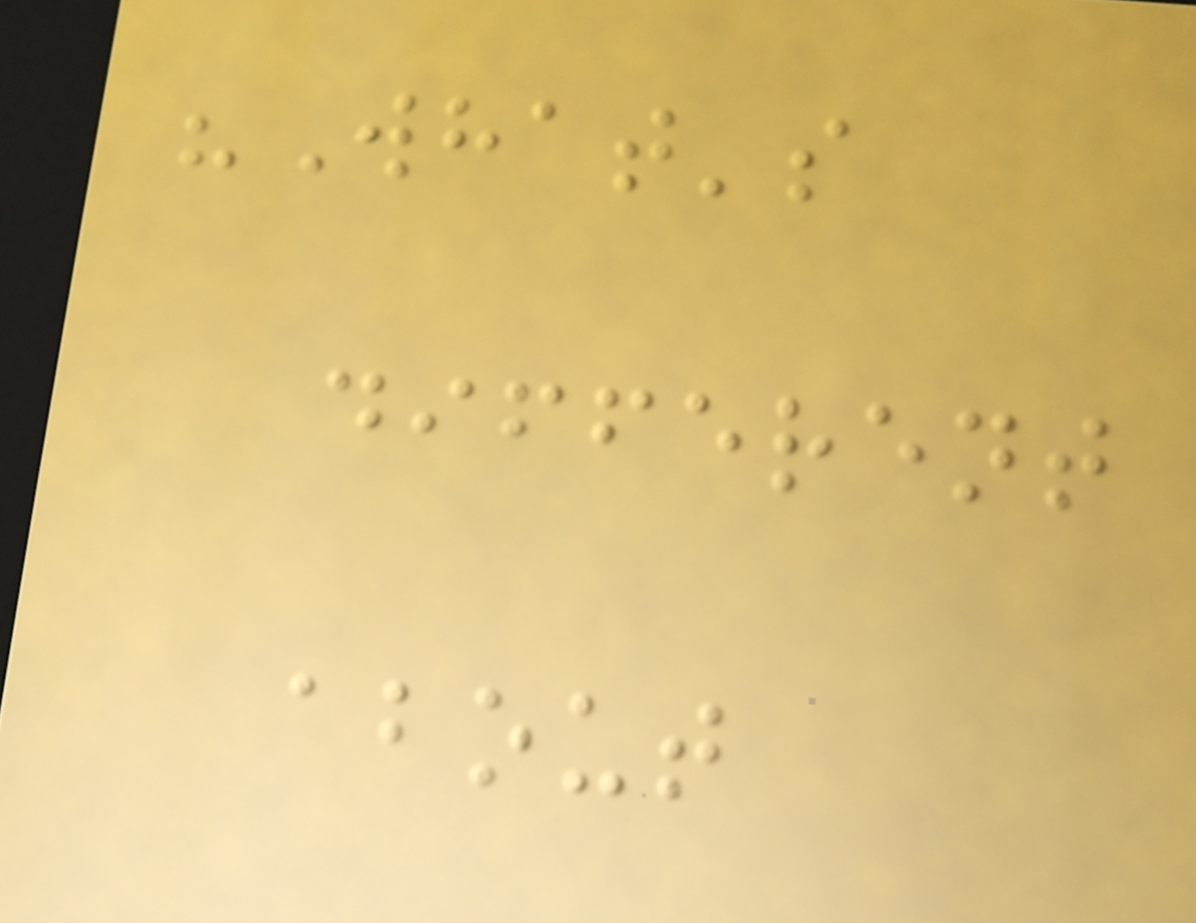"What's
different
about
